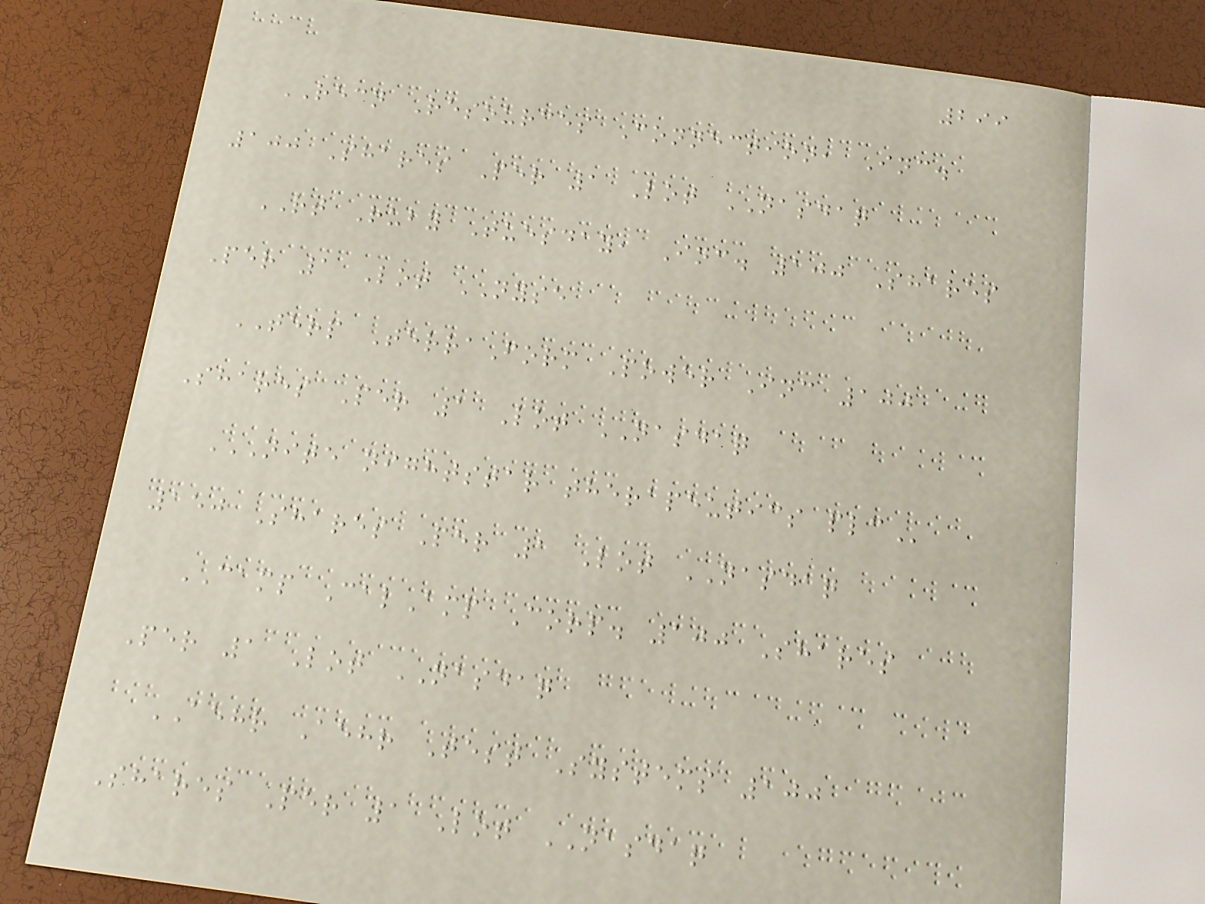299
RECN Resources Connection, Inc.
100 Shares Per 1 Lot NASDAQ
RT Ruby Tuesday, Inc. 100 Shares
Per 1 Lot NYSE
TERP TerraForm Power Inc 100
Shares Per 1 Lot NASDAQ
NITE NIGHTSTAR THERAPEUTICS PLC
150 Shares Per 1 Lot NASDAQ
CAMP CalAmp Corp. 100 Shares
Per 1 Lot NASDAQ
AEHR Aehr Test Systems 100
Shares Per 1 Lot NASDAQ
